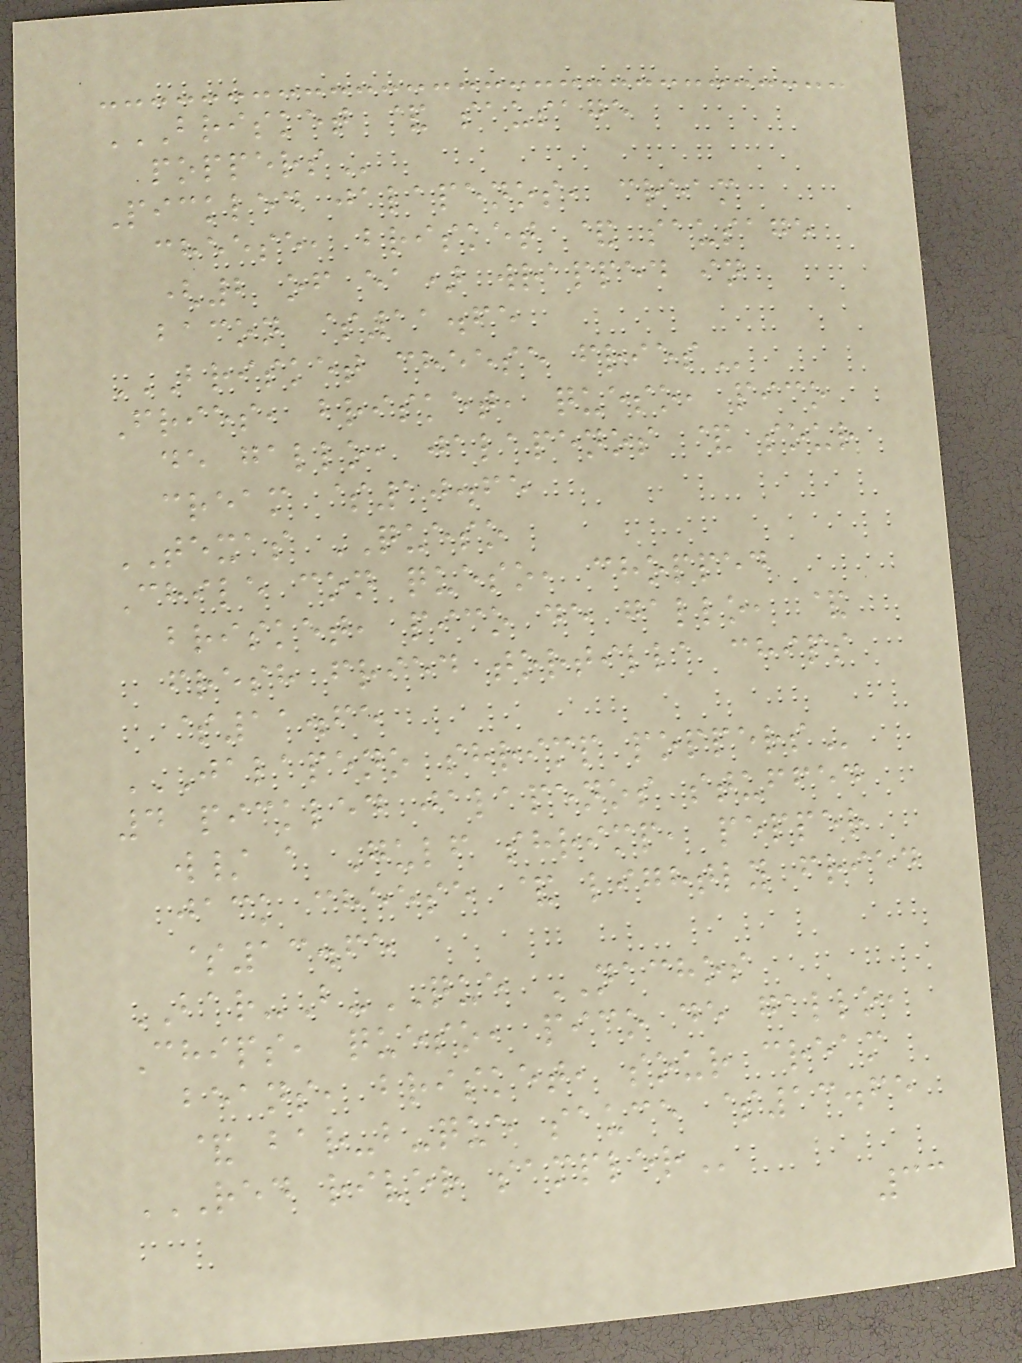BRISKET & SAUSAGE
POPPERS
Pickled jalapenos, cream
cheese, brisket & sausage
(2 of ea) wrapped in
bacon $11.65
BRISKET CHEESE FRIES
Fries, brisket, queso, pico
de gallo, jalapenos & sour
cream $10.65
TEXAS QUESO
Chile con queso, chopped
brisket, pico de gallo, &
fresh fried tortilla chips
$11.65
JALAPENO SHRIMP POPPERS
4 pickled jalapenos stuffed
w/ a Gulf shrimp, pepper
jack cheese & lightly fried
$13.65
BAR-B-QUE NACHOS
Chips, queso, pico de gallo,
beans, brisket, sour cream
& bar-b-que sauce $13.65
RED RIVER SAMPLER
33
